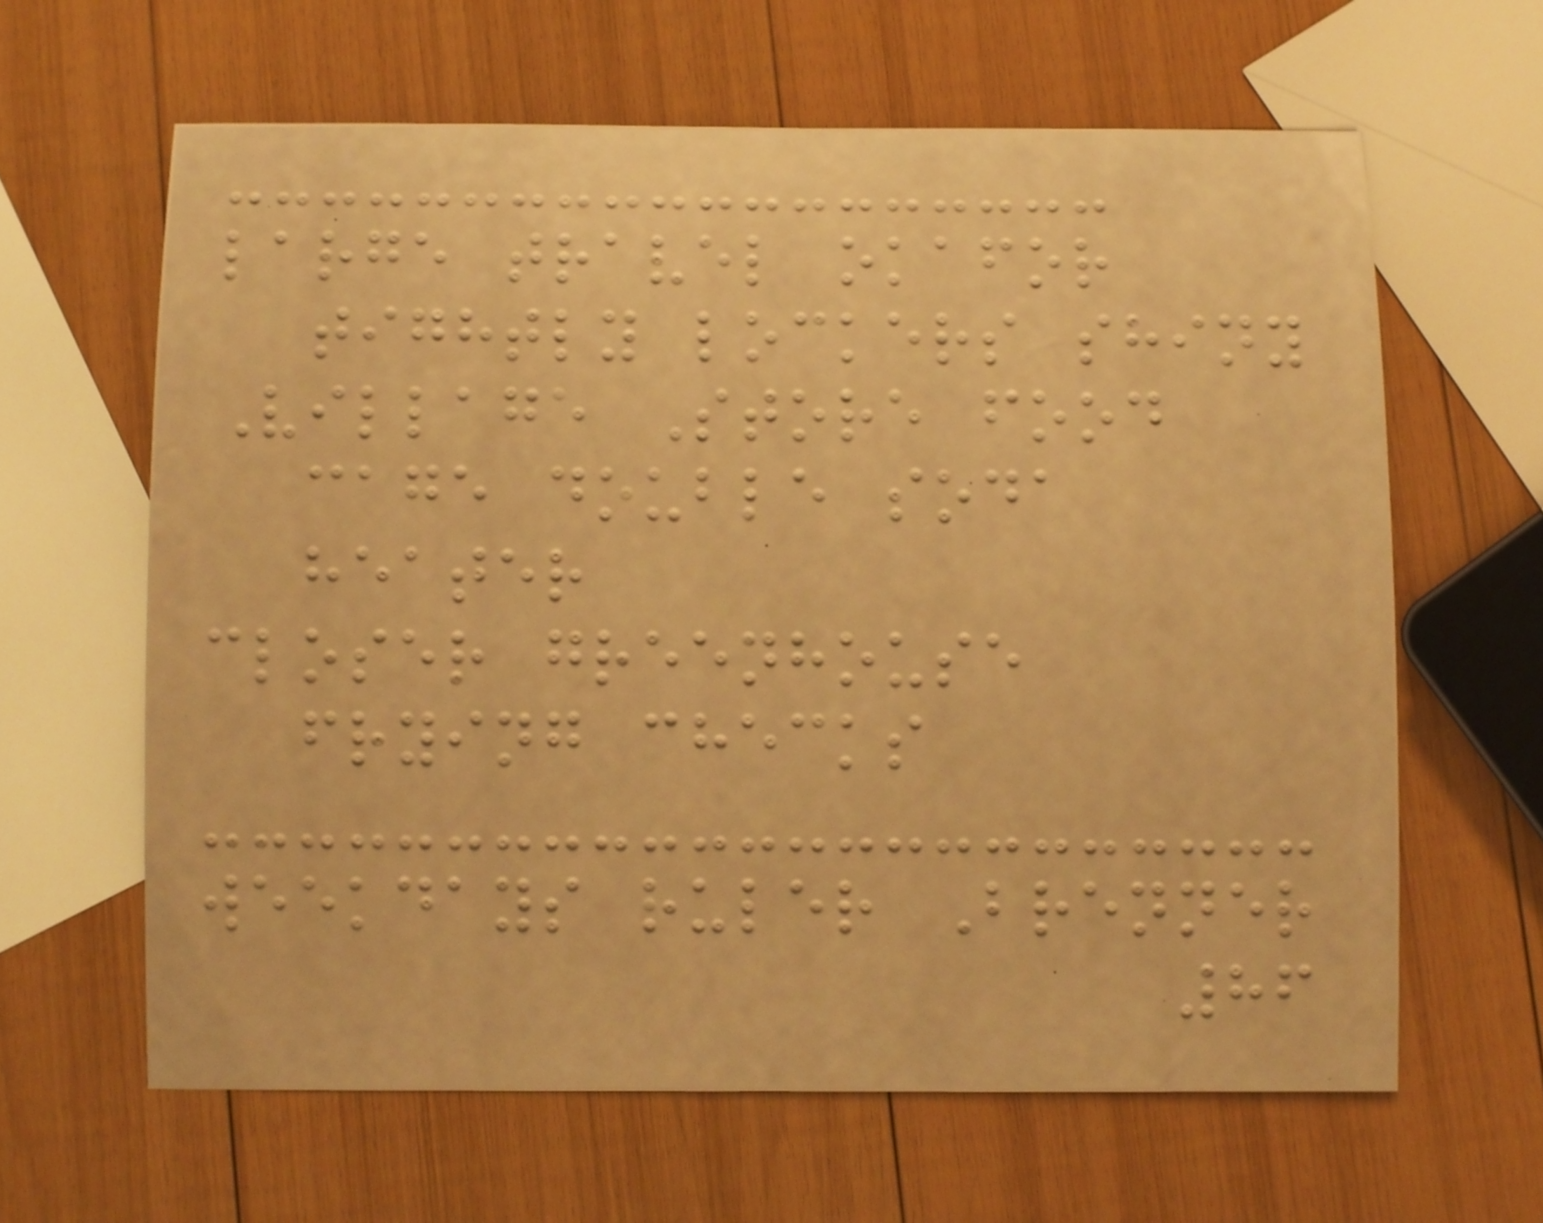large travel okafor
tightly lockers shiny
Village Store food
cage double soda
heater
closer greenhouse
frying checks
weekdays ruler Brenner
86
